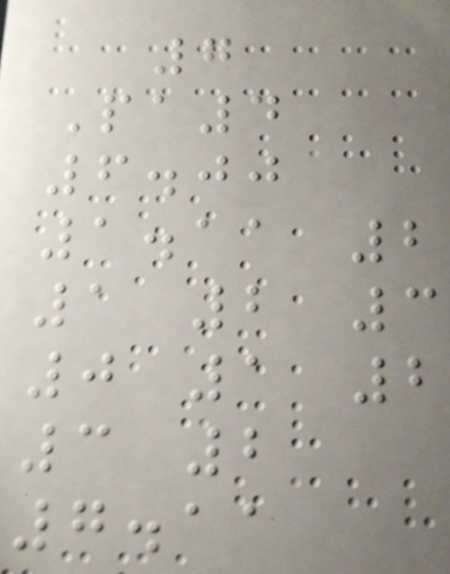7
Pa4
6.00
1.11 2
1 2 3
0 1 2
3 2
7.11
